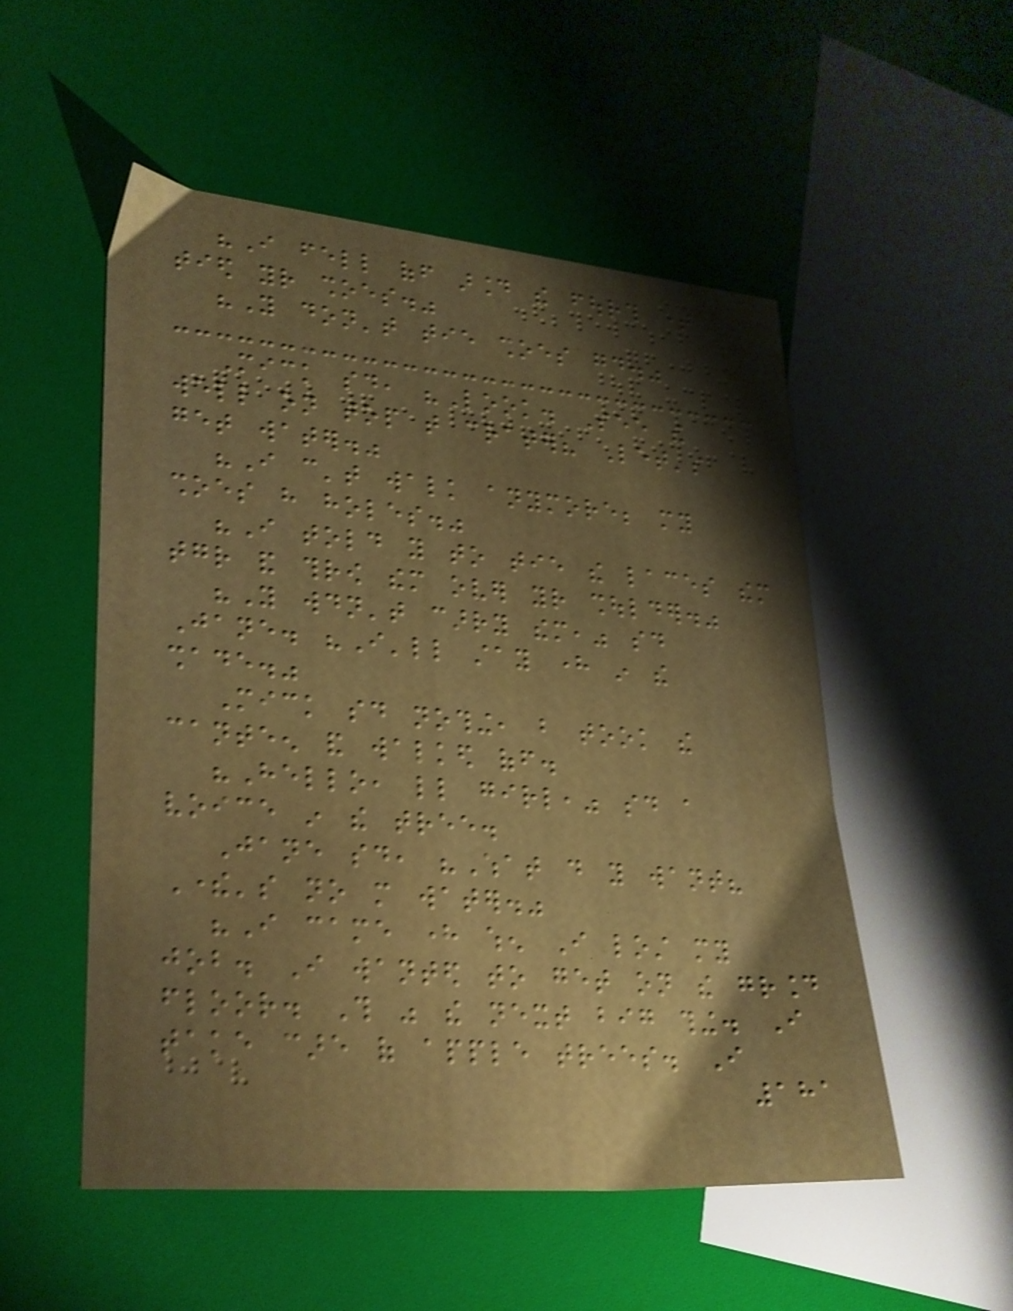"I fell off around the fourth time I
tied your shoes."
"You don't tie shoes good."
Mick said, "Look. See the
well on top that crater? Let's
get water."
"I can't walk anymore; my
shoes have holes."
"I told you to tie the laces them
together and throw them over your shoulder."
"You wouldn't carry them," said
Jane. "I'll stay here in the
shade."
Mick said nothing, but took the
canteen and walked off.
"Hello, little girl," said a
voice in the tree.
Jane said, "What do you want?
There's no more water."
"I came here when I lost my
job. I wanted to get on the ground
floor. This was the next big thing. I
take care of apple trees. I
181
